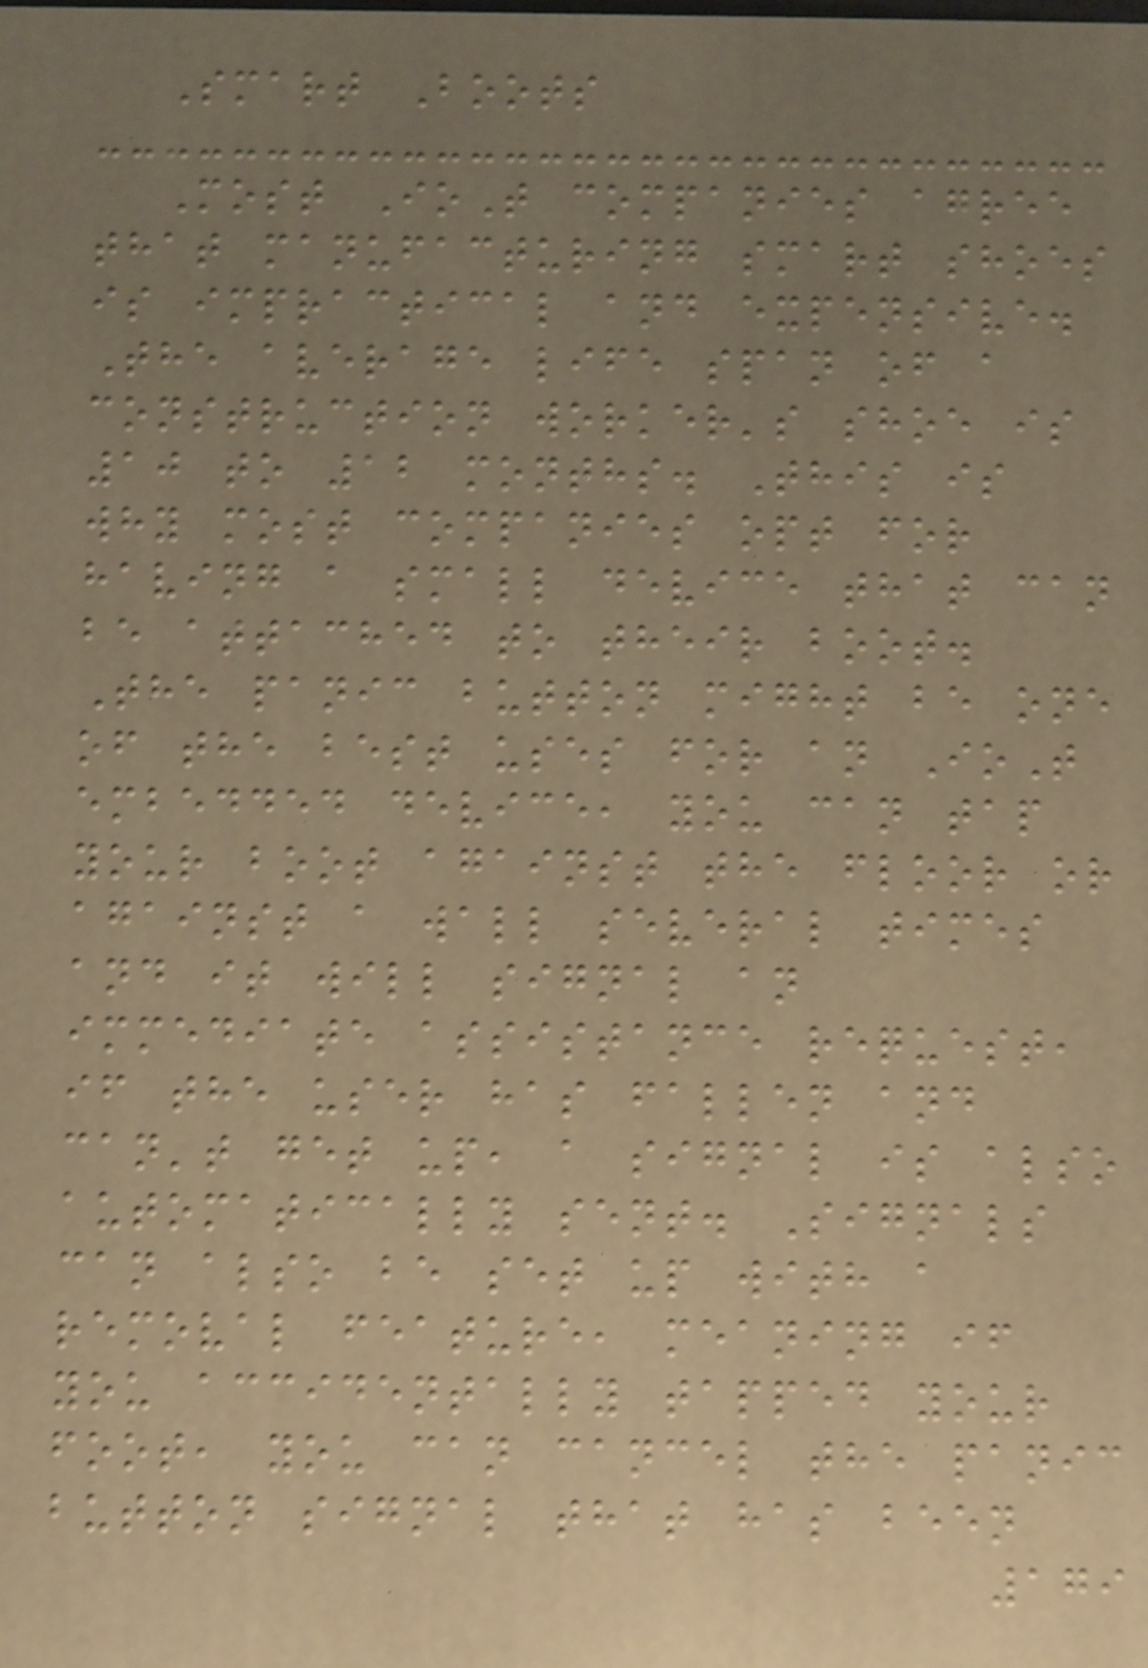Smart Boots
Most IoT companies agree
that manufacturing smart shoes
is impractical and expensive.
The average life span of a
construction worker's shoe is
10 to 12 months. This is
why most companies opt for
having a small device that can
be attached to their boot.
The panic button might be one
of the best uses for an IoT
embedded device, you can tap
your boot against the floor or
against a wall several times
and it will signal an
immediate assistance request,
if the user has fallen and
can't get up, a signal is also
automatically sent. Signals
can also be set up with a
removal feature, meaning if
you accidentally tapped your
foot, you can cancel the panic
button signal that has been
179
